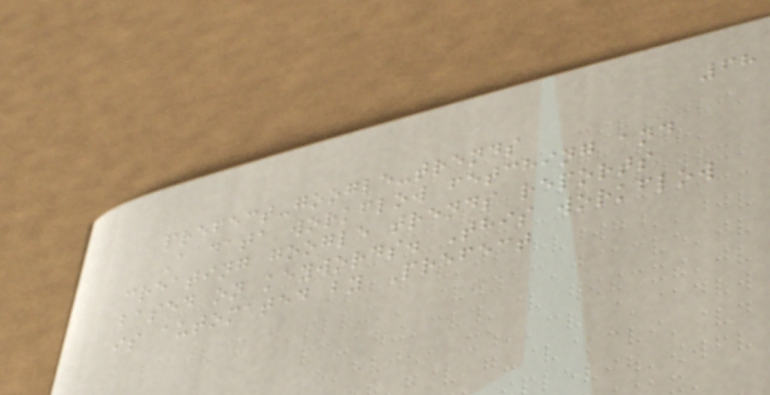68
prefect-google-trends
A data workflow fetching and
creating google trends reports
based on keywords. This workflow
is automated by Prefect
